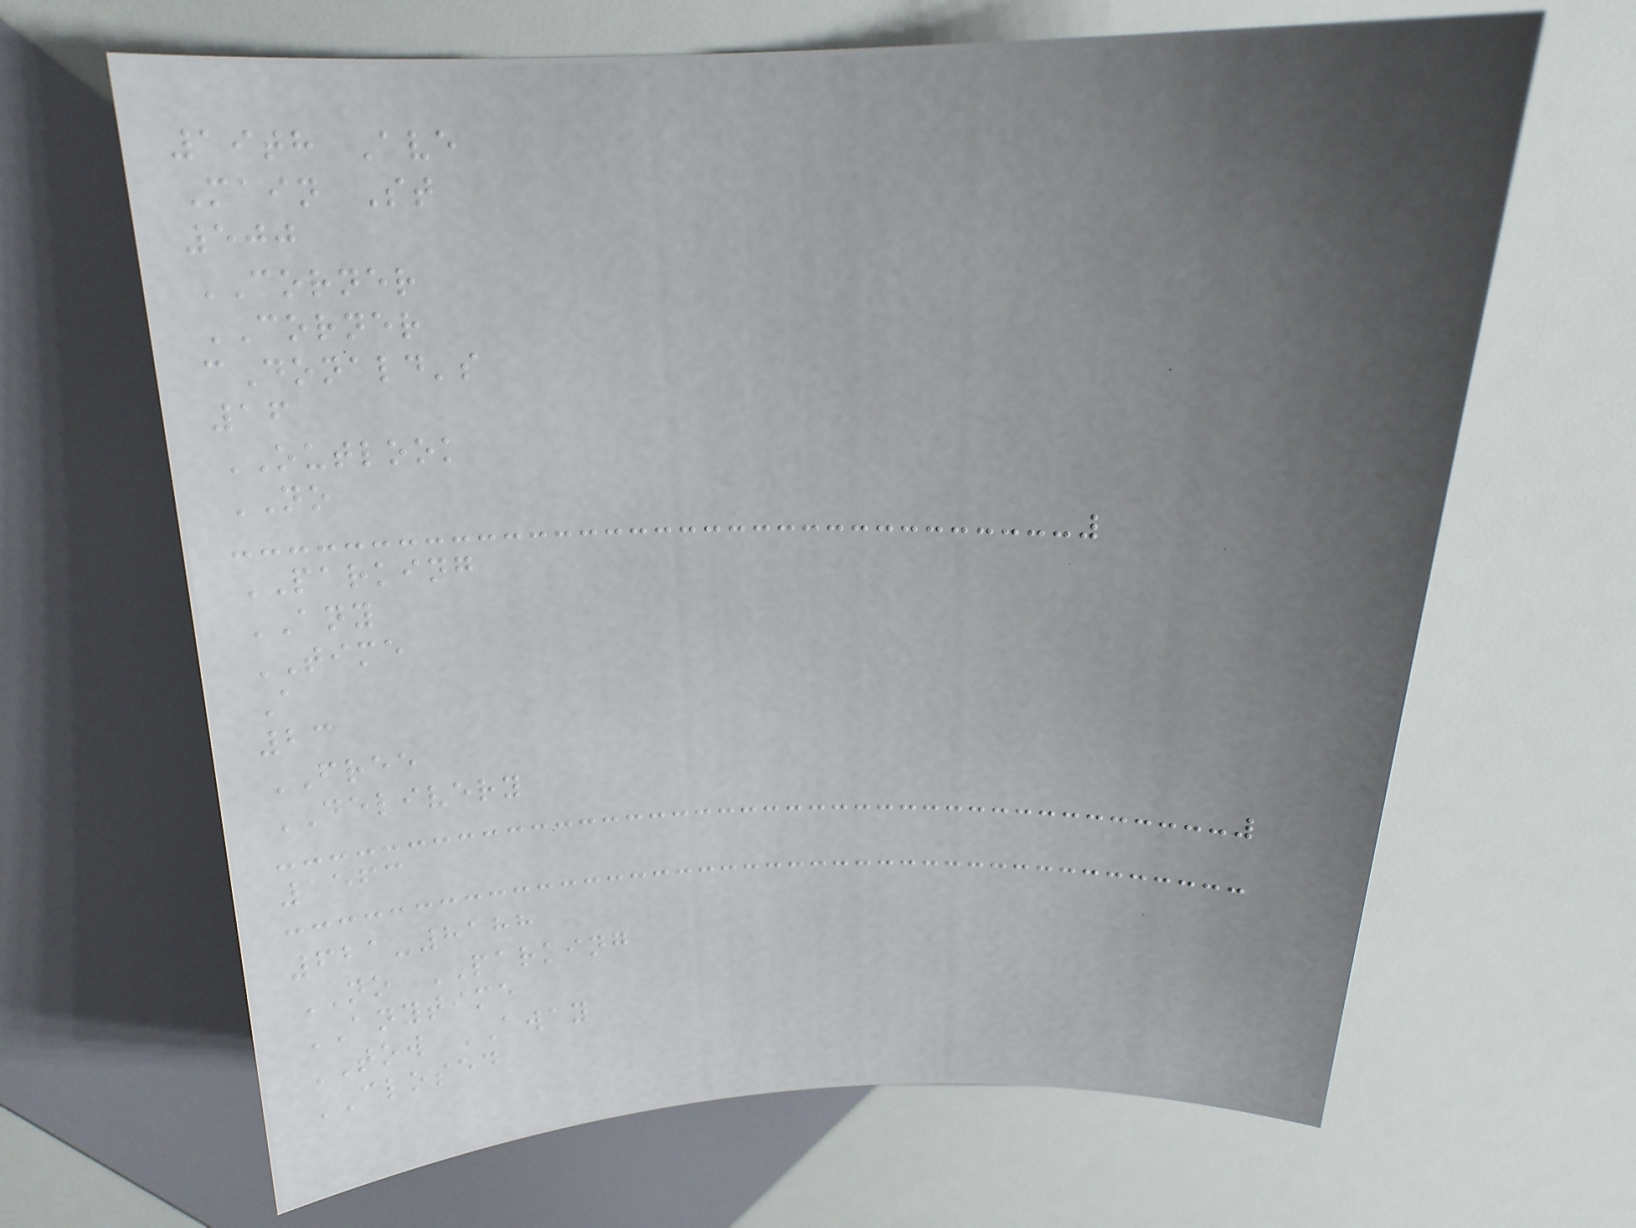19th Ave
Main St
500
CORNER
CORNER
cDonald's
16
OUTLOOK
NO
PARKING
ANY
TIME
A
23
FREE
DELIVERY
1563
621-8188
NO PARKING
ANYTIME
TOW AWAY
CLOSED
